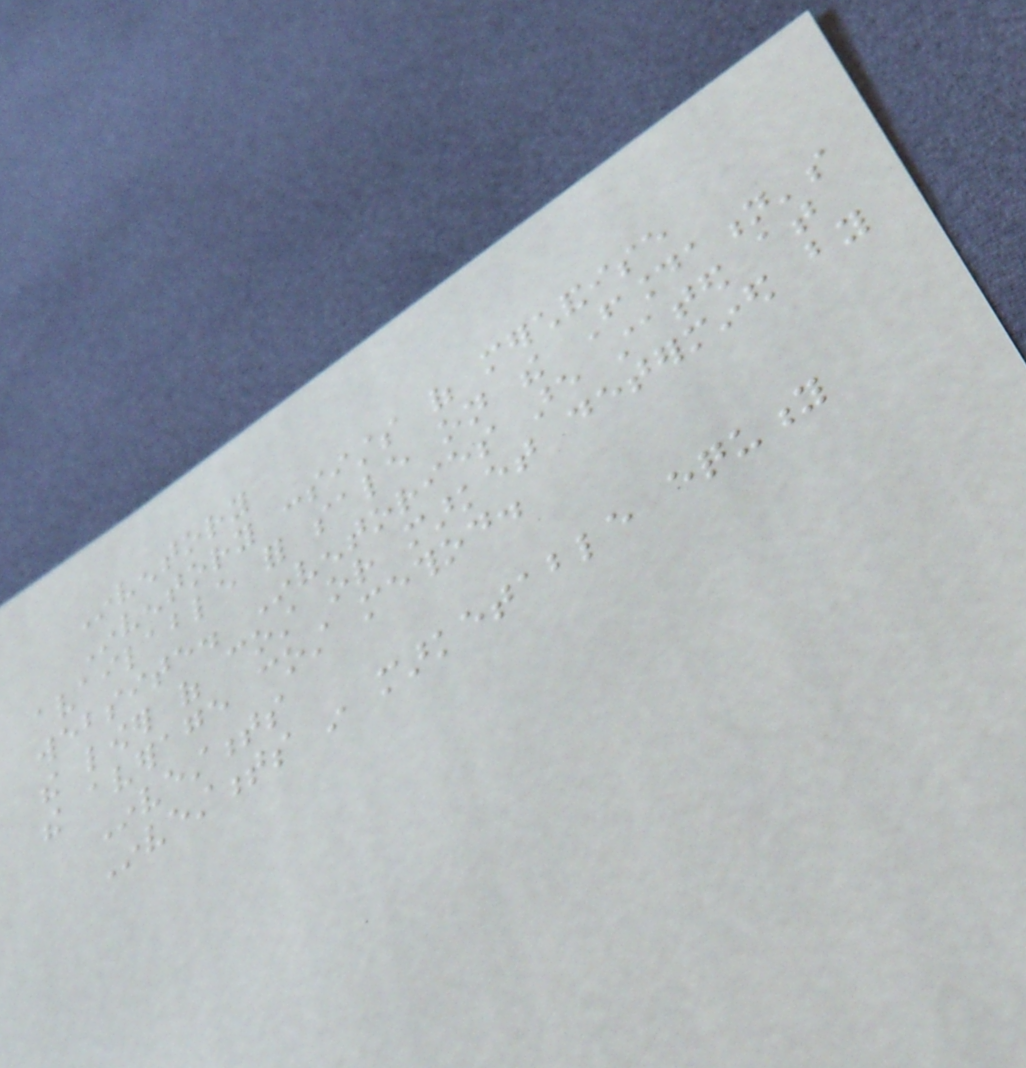Inventory
Inventory consists of merchandise
available for sale on the Foundation's
website. Inventories are stated at
the lower of cost or market determined by
the average cost method.
Investments
Investments in marketable equity
